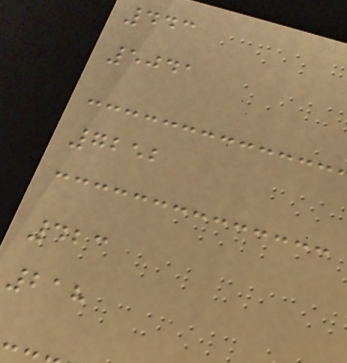443
5041
7252
423
218
